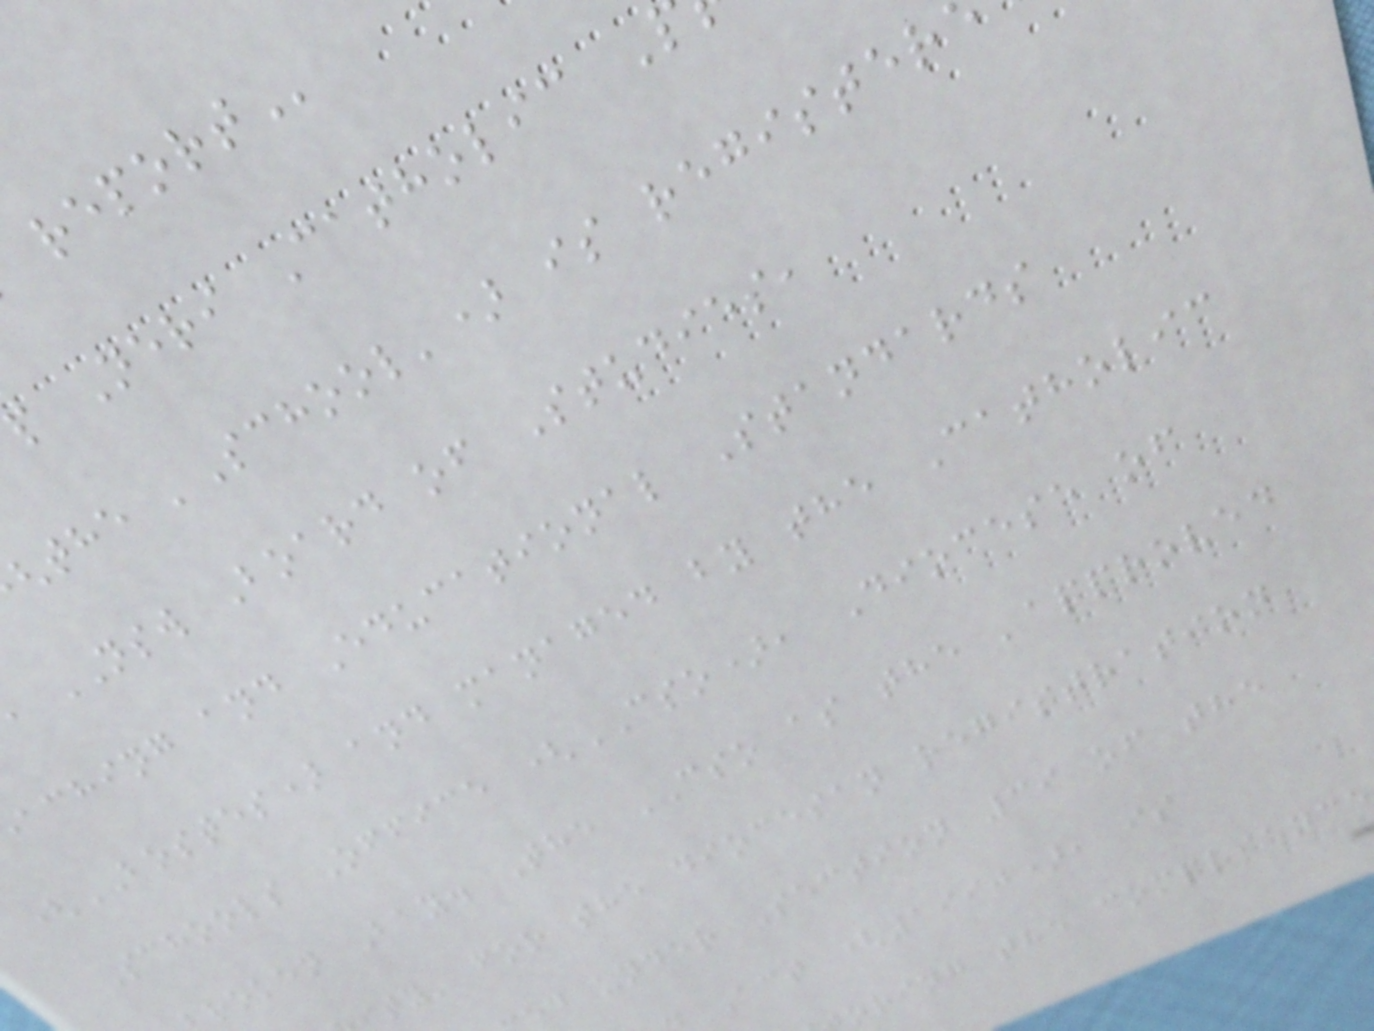p Neri Catholic
the 'School') is register
NSW Board of Studies,
aching and Educational Standards
(BOSTES) and managed by the Catholic
Schools Office (CSO), Diocese of
roken Bay. The CSO as the 'approved
ity' for the diocesan registration
ed under Section 39 of the
Act (1990), is
oring the compliance
